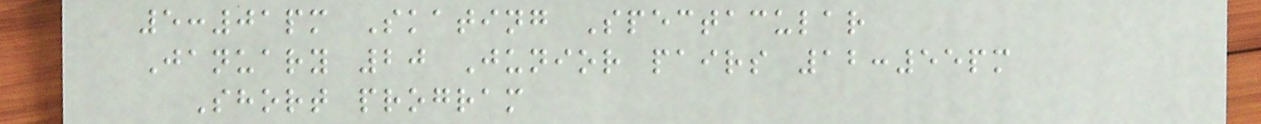5:01pm Skating Spectacular
January 20 Junior pairs 12:55pm
Short program
